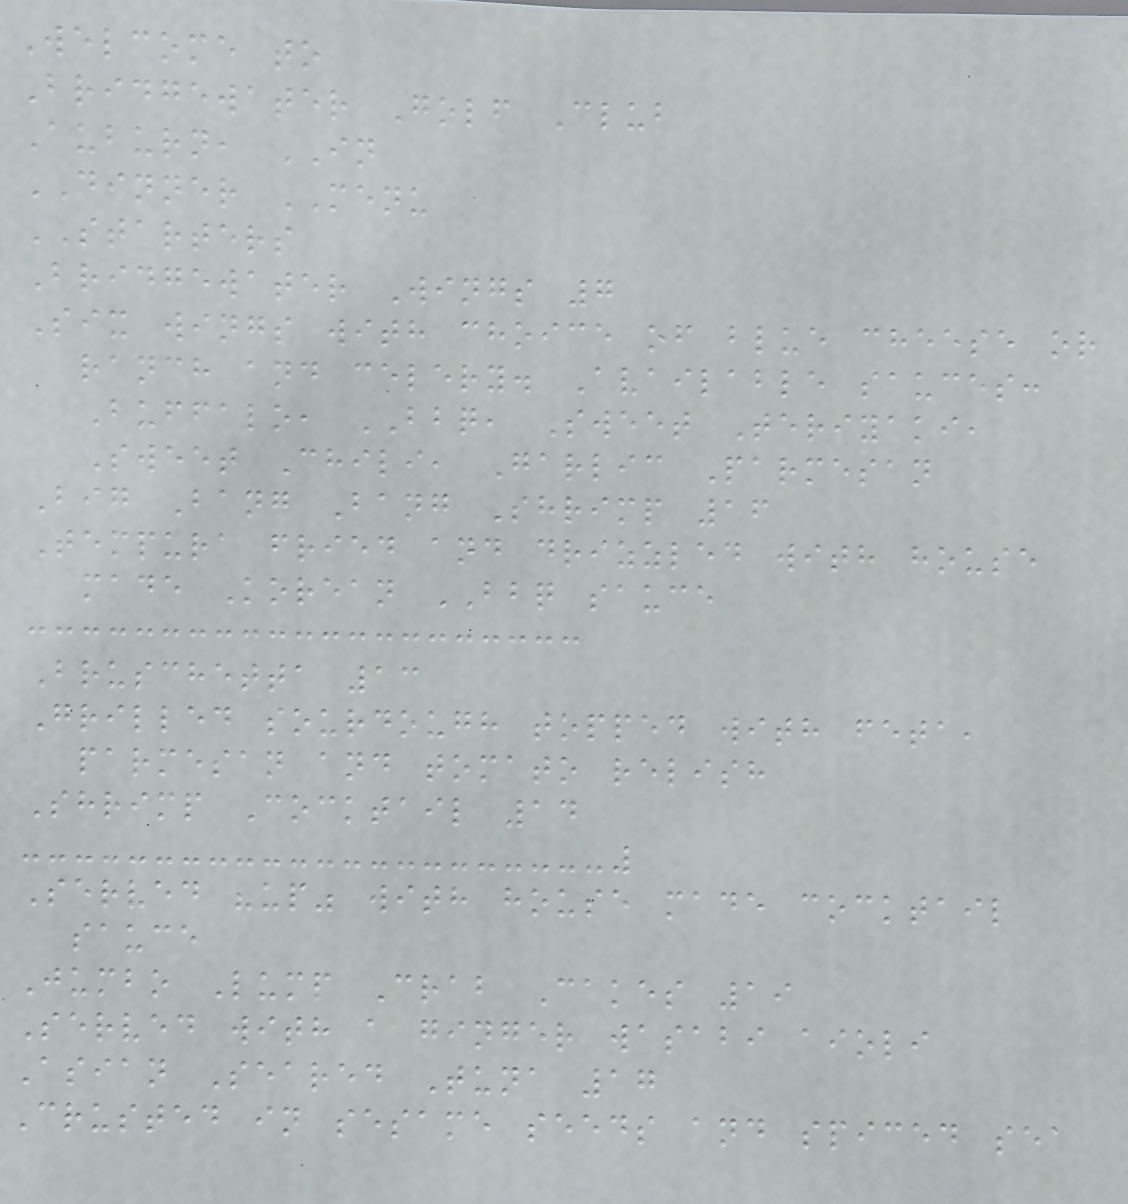Welcome to
Bridgewater Golf Club
Auburn, IN
DINNER MENU
STARTERS
Bridgewater Wings 7
Six wings with choice of blue cheese or
ranch and celery. Available sauces:
Buffalo, BBQ, Sweet Teriyaki,
Sweet Chili, Garlic Parmesan
Big Bang Bang Shrimp 16
Tempura fried and drizzled with house
made Korean BBQ sauce
Bruschetta 13
Grilled sourdough topped with feta,
parmesan and tomato relish
Shrimp Cocktail 14
Served "up" with house made cocktail
sauce
Jumbo Lump Crab Cakes 19
Served with a ginger wasabi aioli
Asian Seared Tuna 17
Crusted in sesame seeds and spiced sea
